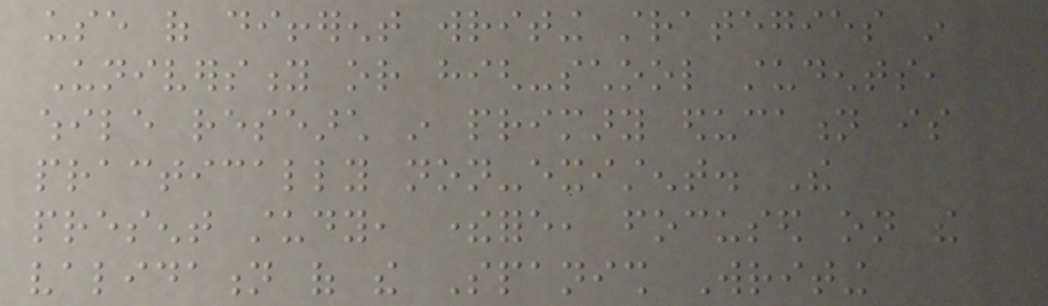use of different writing strategies in
University or high-school students,
while research in primary education is
practically non-existent. The
present study, therefore, focused on the
validation of the Spanish Writing
